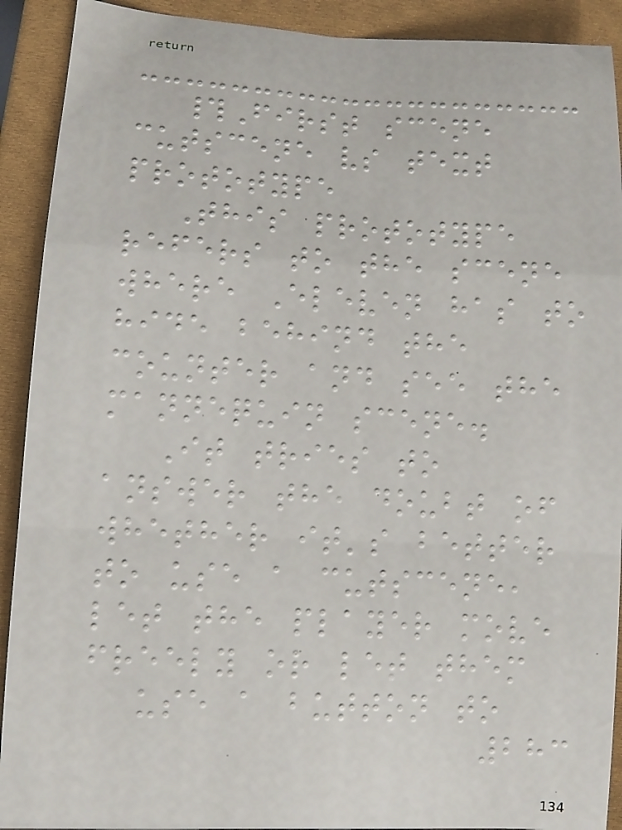#First scene
cutscene vs text
prototype
This prototype
refers to the scene
where Eleven has to
hide behind the
counter and see the
mannequin scene.
It tries to
answer the doubt of
whether it's better
to use a cutscene,
let the player move
freely or let them
use a button to
283
